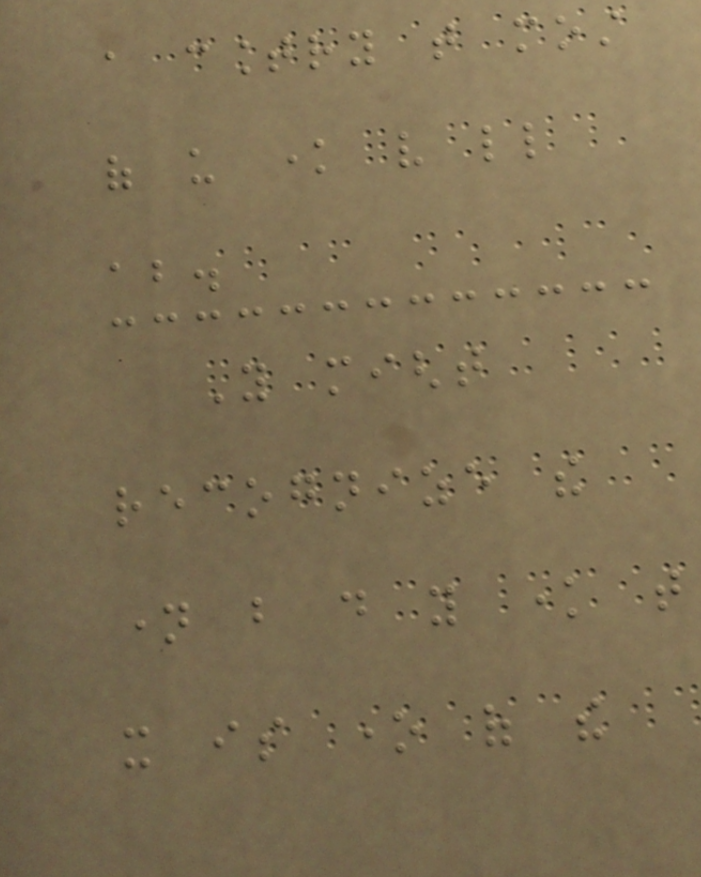a country that most
of us know very little
about.
You might
recognize the
name but do you know that
it is one of the
